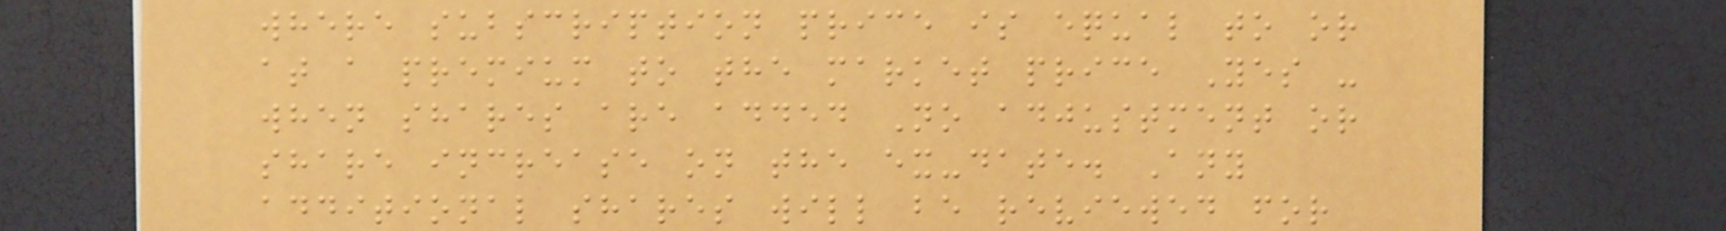where subscription price is equal to or
at a premium to the market price Yes -
when shares are added No adjustment or
share increase on the ex-date. Any
additional shares will be reviewed for
